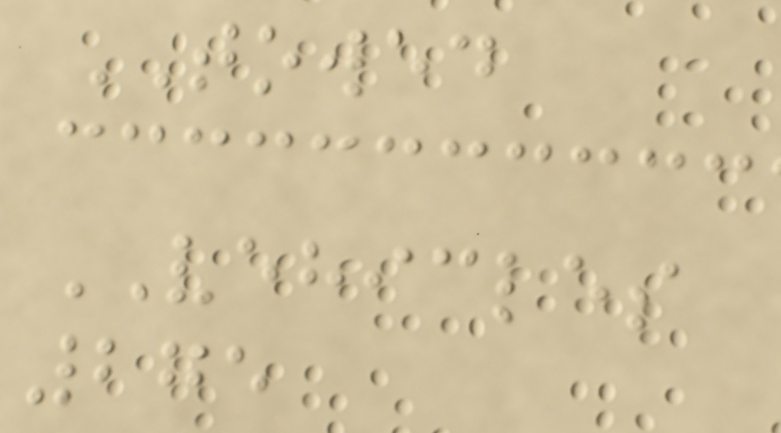TOWED
VEHICLES
275
